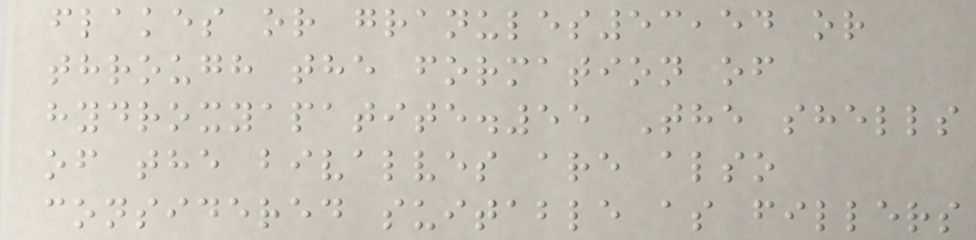flakes or granules53,54 or
through the formation of
hydroxyapatite.55 The shells
of the bivalves are also
considered suitable as fillers
